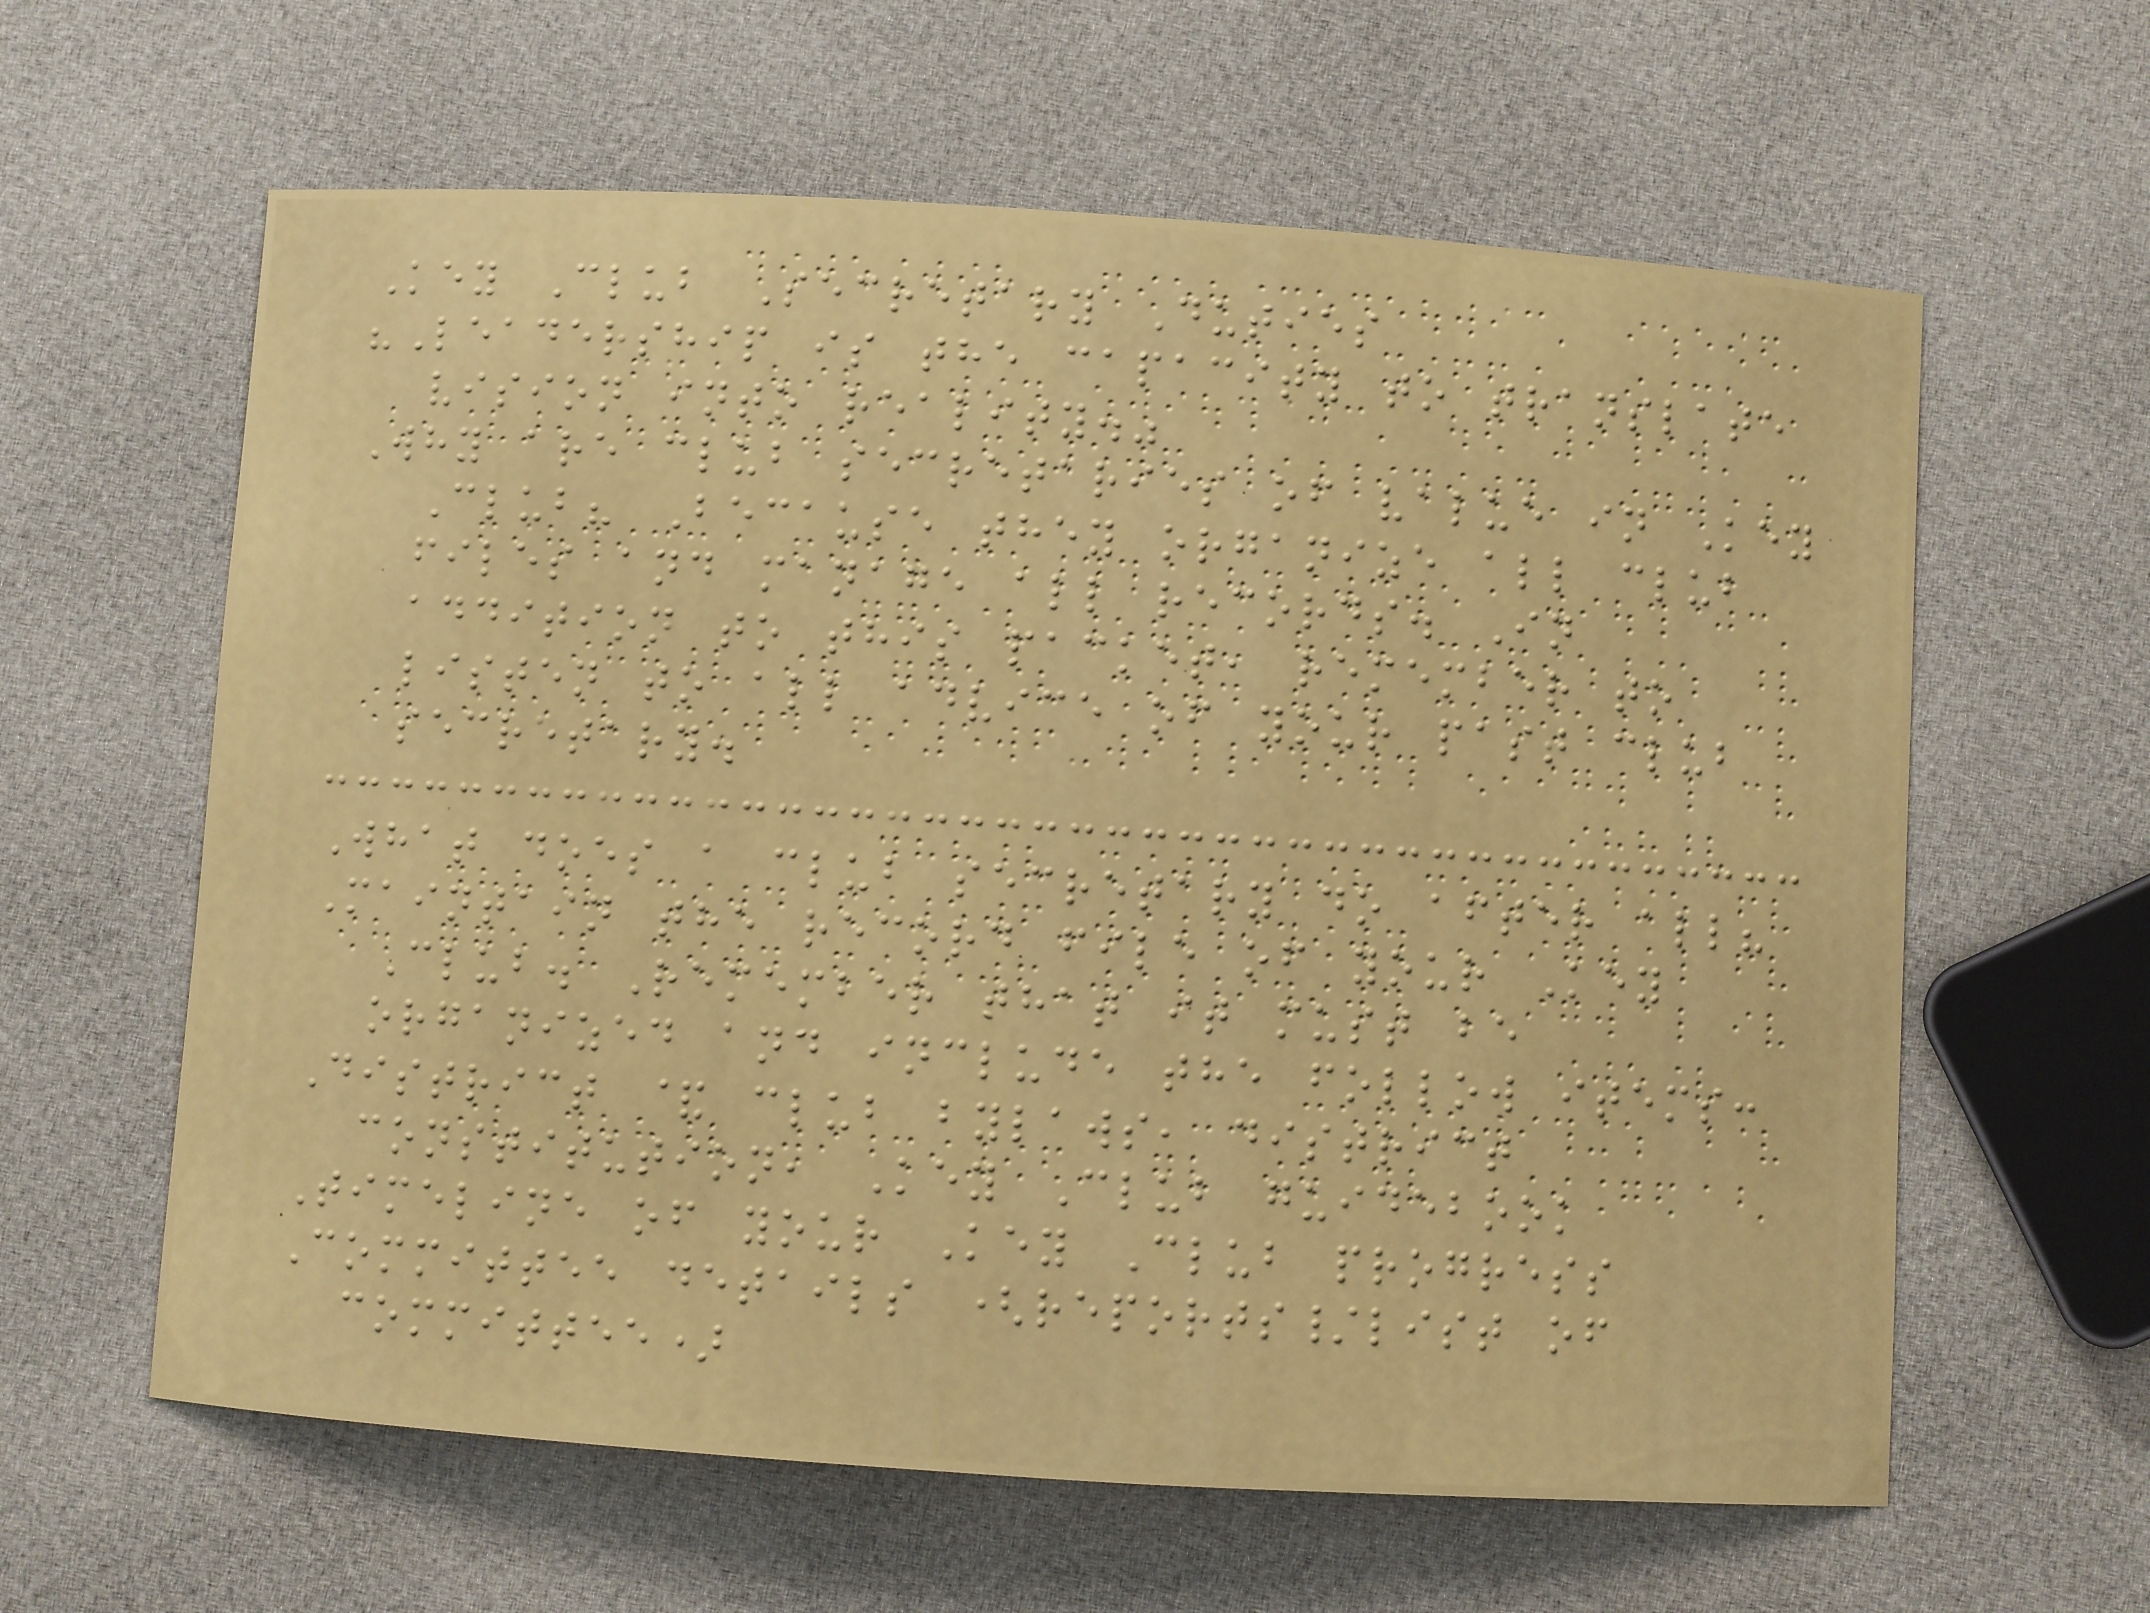Key Club Secretary Duties
"Leadership is the capacity to translate
vision into reality."
Why are club secretaries of value in Key
Club? Because they organize all club
files and manage all records. In
addition to this packet, remember to
listen to all advice of your past club
secretary.
What does a club secretary do after all?
Maintain the record file of your Key
Club. Remember that it must be
organized and include the follow items:
District & club bylaws, district
constitution, Key Club guidebook
Timeline of your Key Club progress
Committee details (reports/list of
committee)
